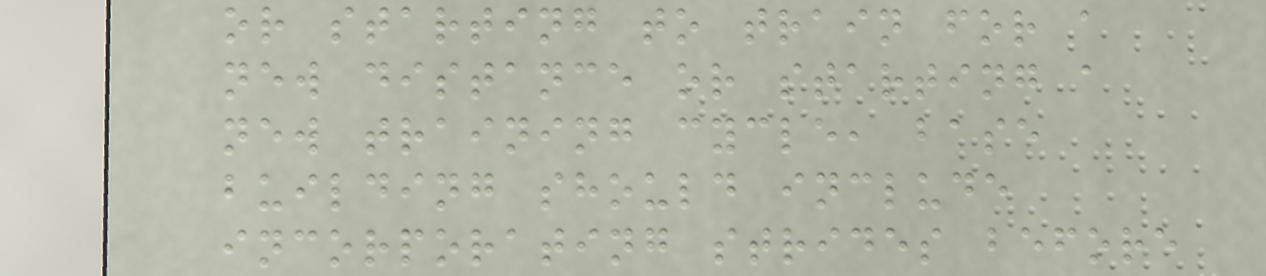or starting to train for a
new distance or starting a
new training cycle, base
building should include
incorporating strides before
